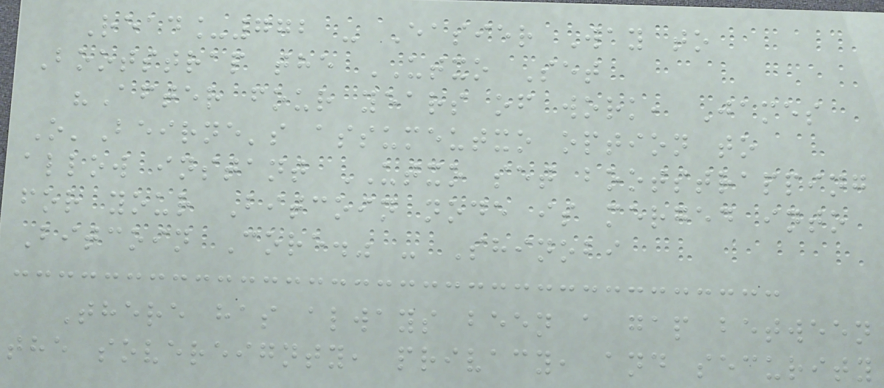Read_772 - Easier Way to
Bootstrap the UTXO Set
"After four years of work, James
O'Beirne's assumeutxo option to
allow instant UTXO set bootstrapping
for your Bitcoin node is merged into
Bitcoin Core." - Shinobi
There has always been a gap between
the sovereignty, privacy, and security
